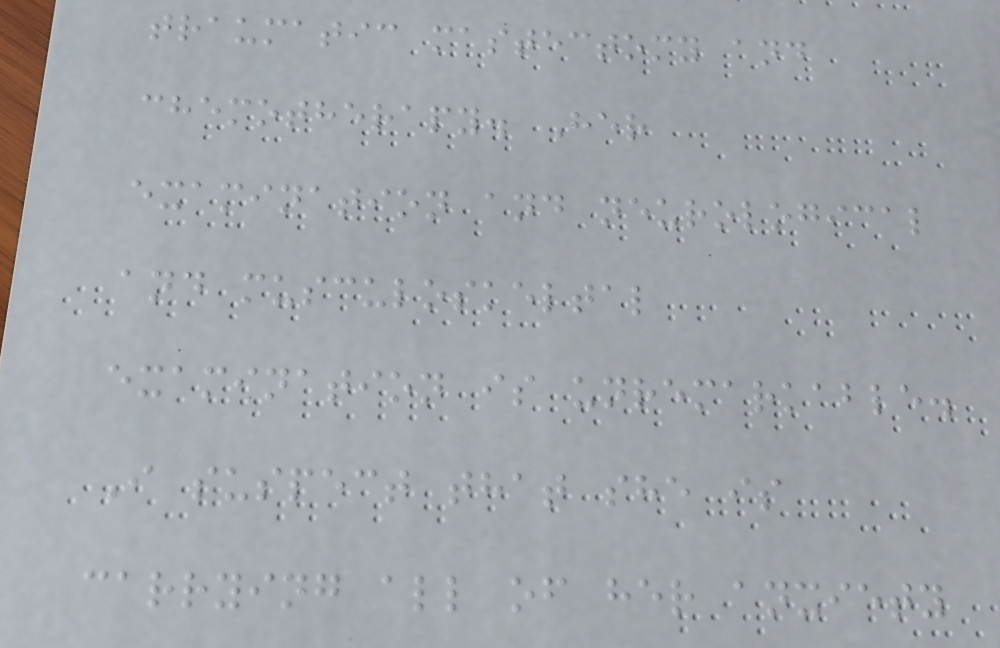traumatic mastectomy and
chemotherapy. Her
examination and neurological
and musculoskeltal
examination is unremarkable.
I suspect that she is
carrying all of her anxiety
